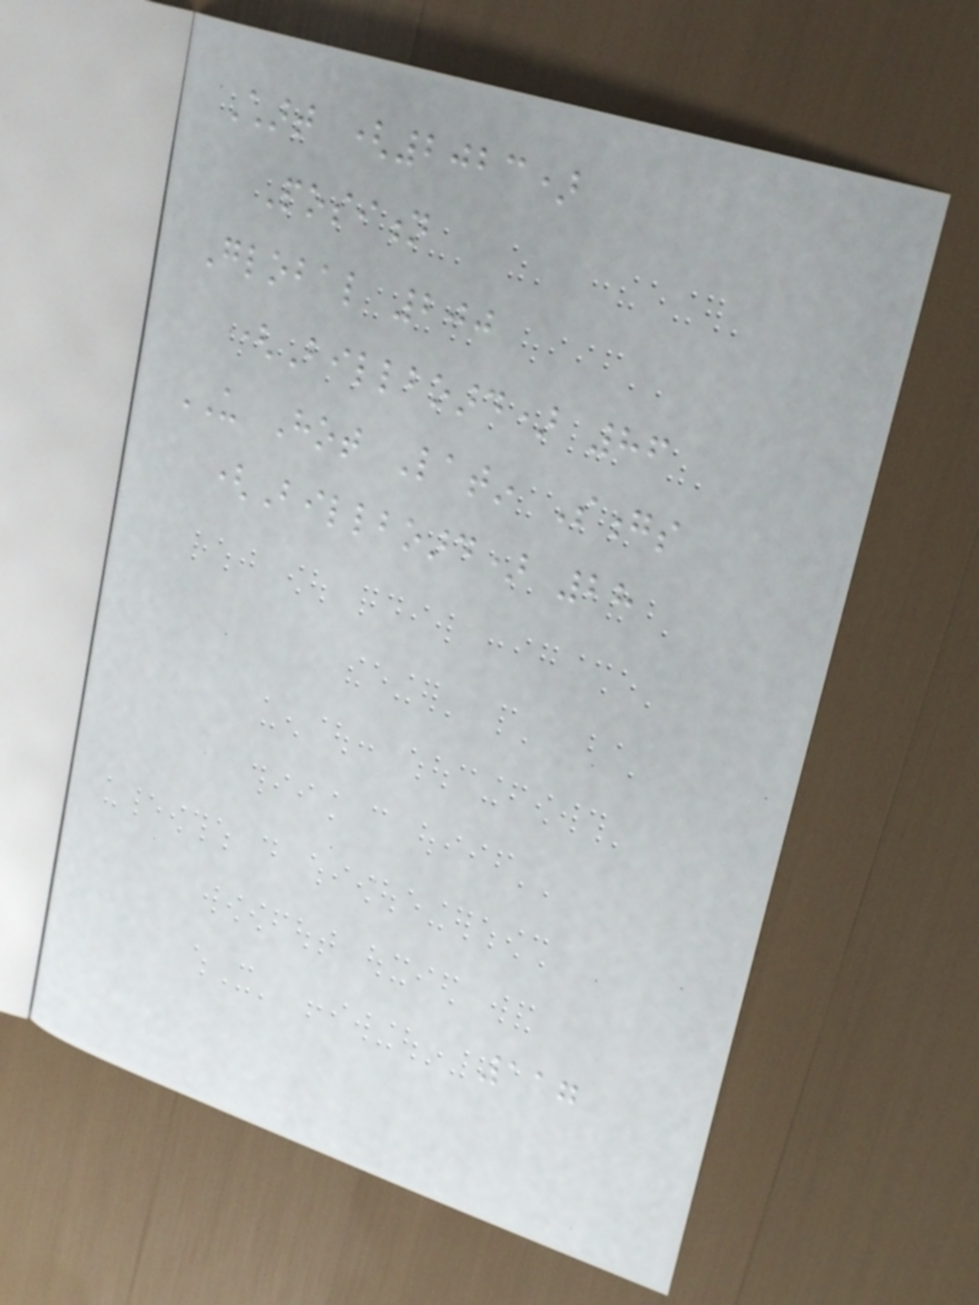Chart (2023)
Position
Global 200
(Billboard) 86
US Hot Latin Songs
(Billboard) 28
117
